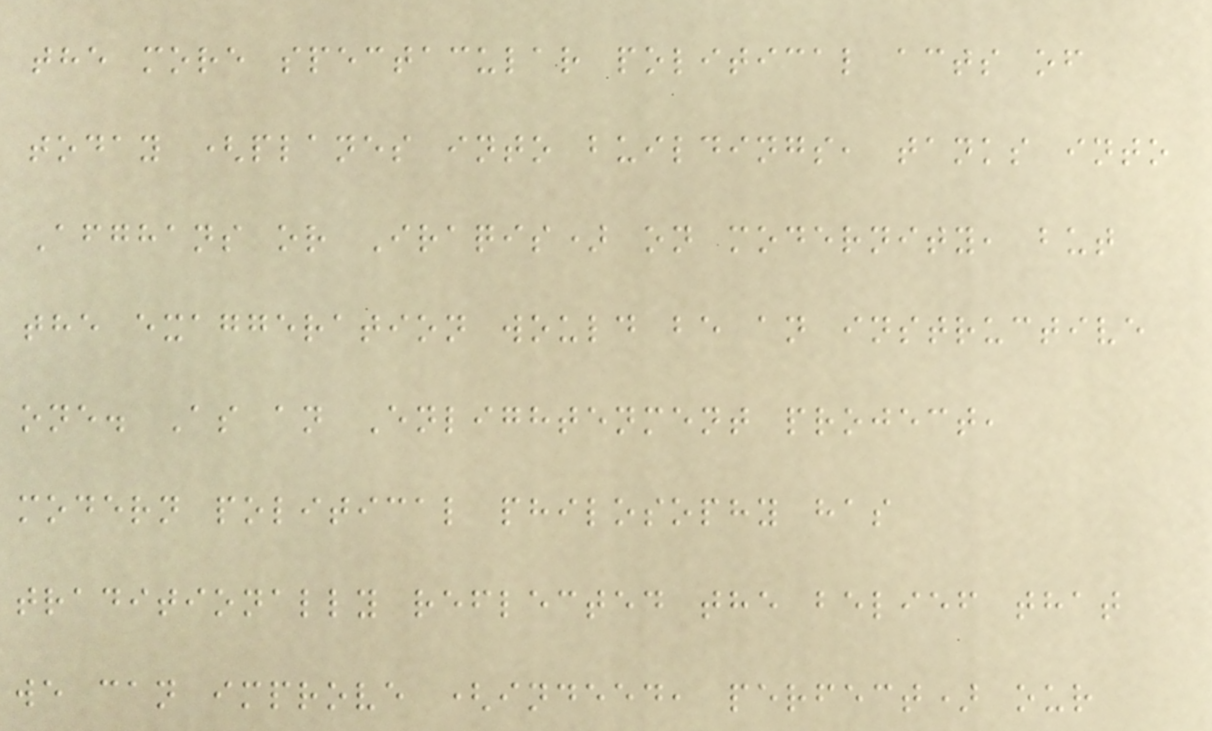the more spectacular political acts of
today (planes into buildings, tanks into
Afghans or Iraqis) on modernity, but
the exaggeration would be an instructive
one. As an Enlightenment project,
modern political philosophy has
traditionally reflected the belief that
we can improve (indeed, perfect) our
